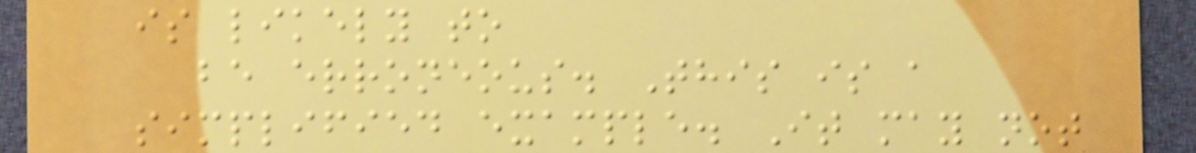is likely to
be erroneous. This is a
simplified example. It may not
